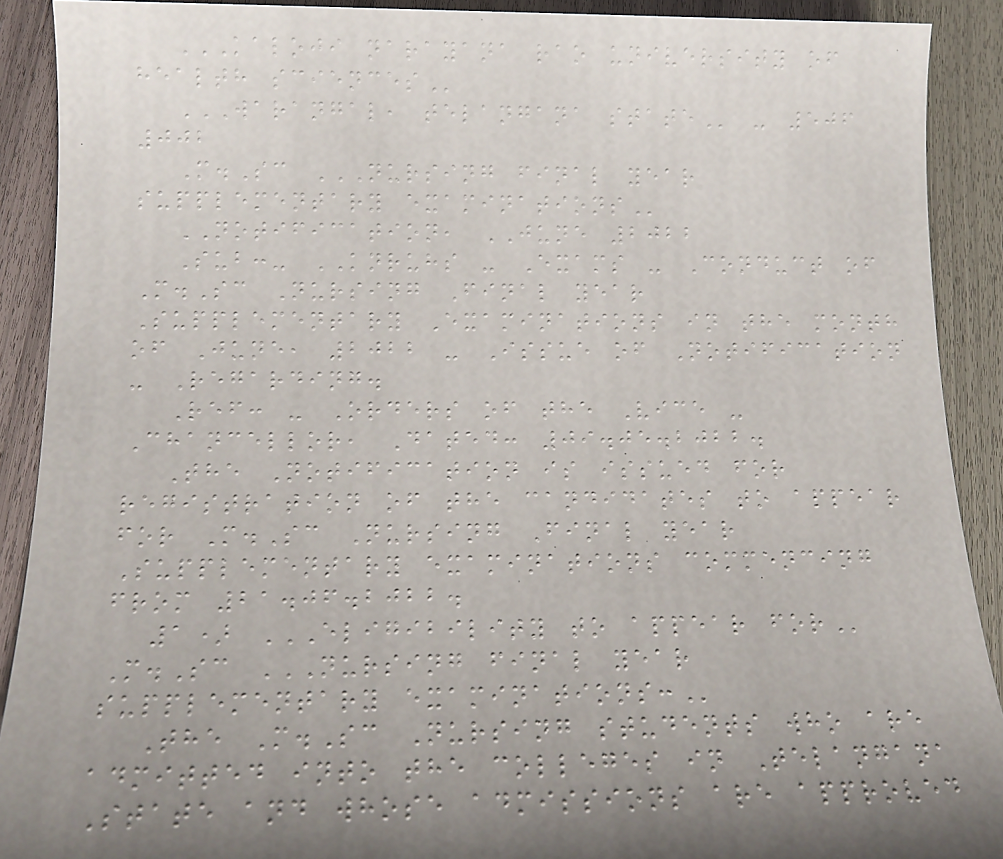KALOJI NARAYANA RAO UNIVERSITY OF
HEALTH SCIENCES
WARANGAL, TELANGANA STATE - 506
002
M.Sc NURSING FINAL YEAR
SUPPLEMENTARY EXAMINATIONS
NOTIFICATION, JUNE 2022
Sub:- KNRUHS - Exams - Conduct of
M.Sc Nursing Final year
Supplementary Examinations in the month
of June, 2022 - Issue of Notification
- Regarding.
Ref: - Orders of the Vice -
Chancellor, Dated: 09.05.2022.
The Notification is issued for
registration of the candidates to appear
for M.Sc Nursing Final year
Supplementary examinations commencing
from 21.06.2022.
1) ELIGIBILITY TO APPEAR FOR
M.Sc NURSING FINAL YEAR
SUPPLEMENTARY EXAMINATIONS:
The M.Sc Nursing students who are
admitted into the colleges in Telangana
State and whose admissions are approved
